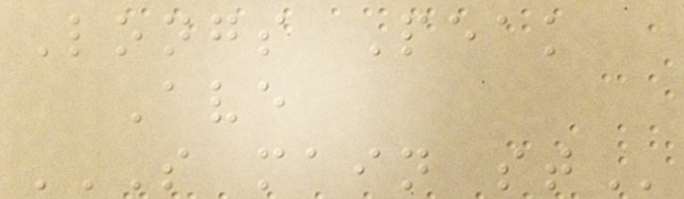Longs Peak
Ave
S MAIN ST
